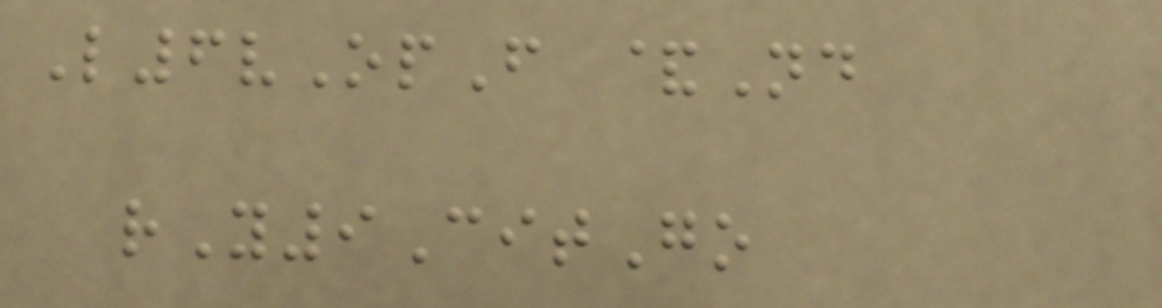L6vOpF &Nd
rY9CitGo
